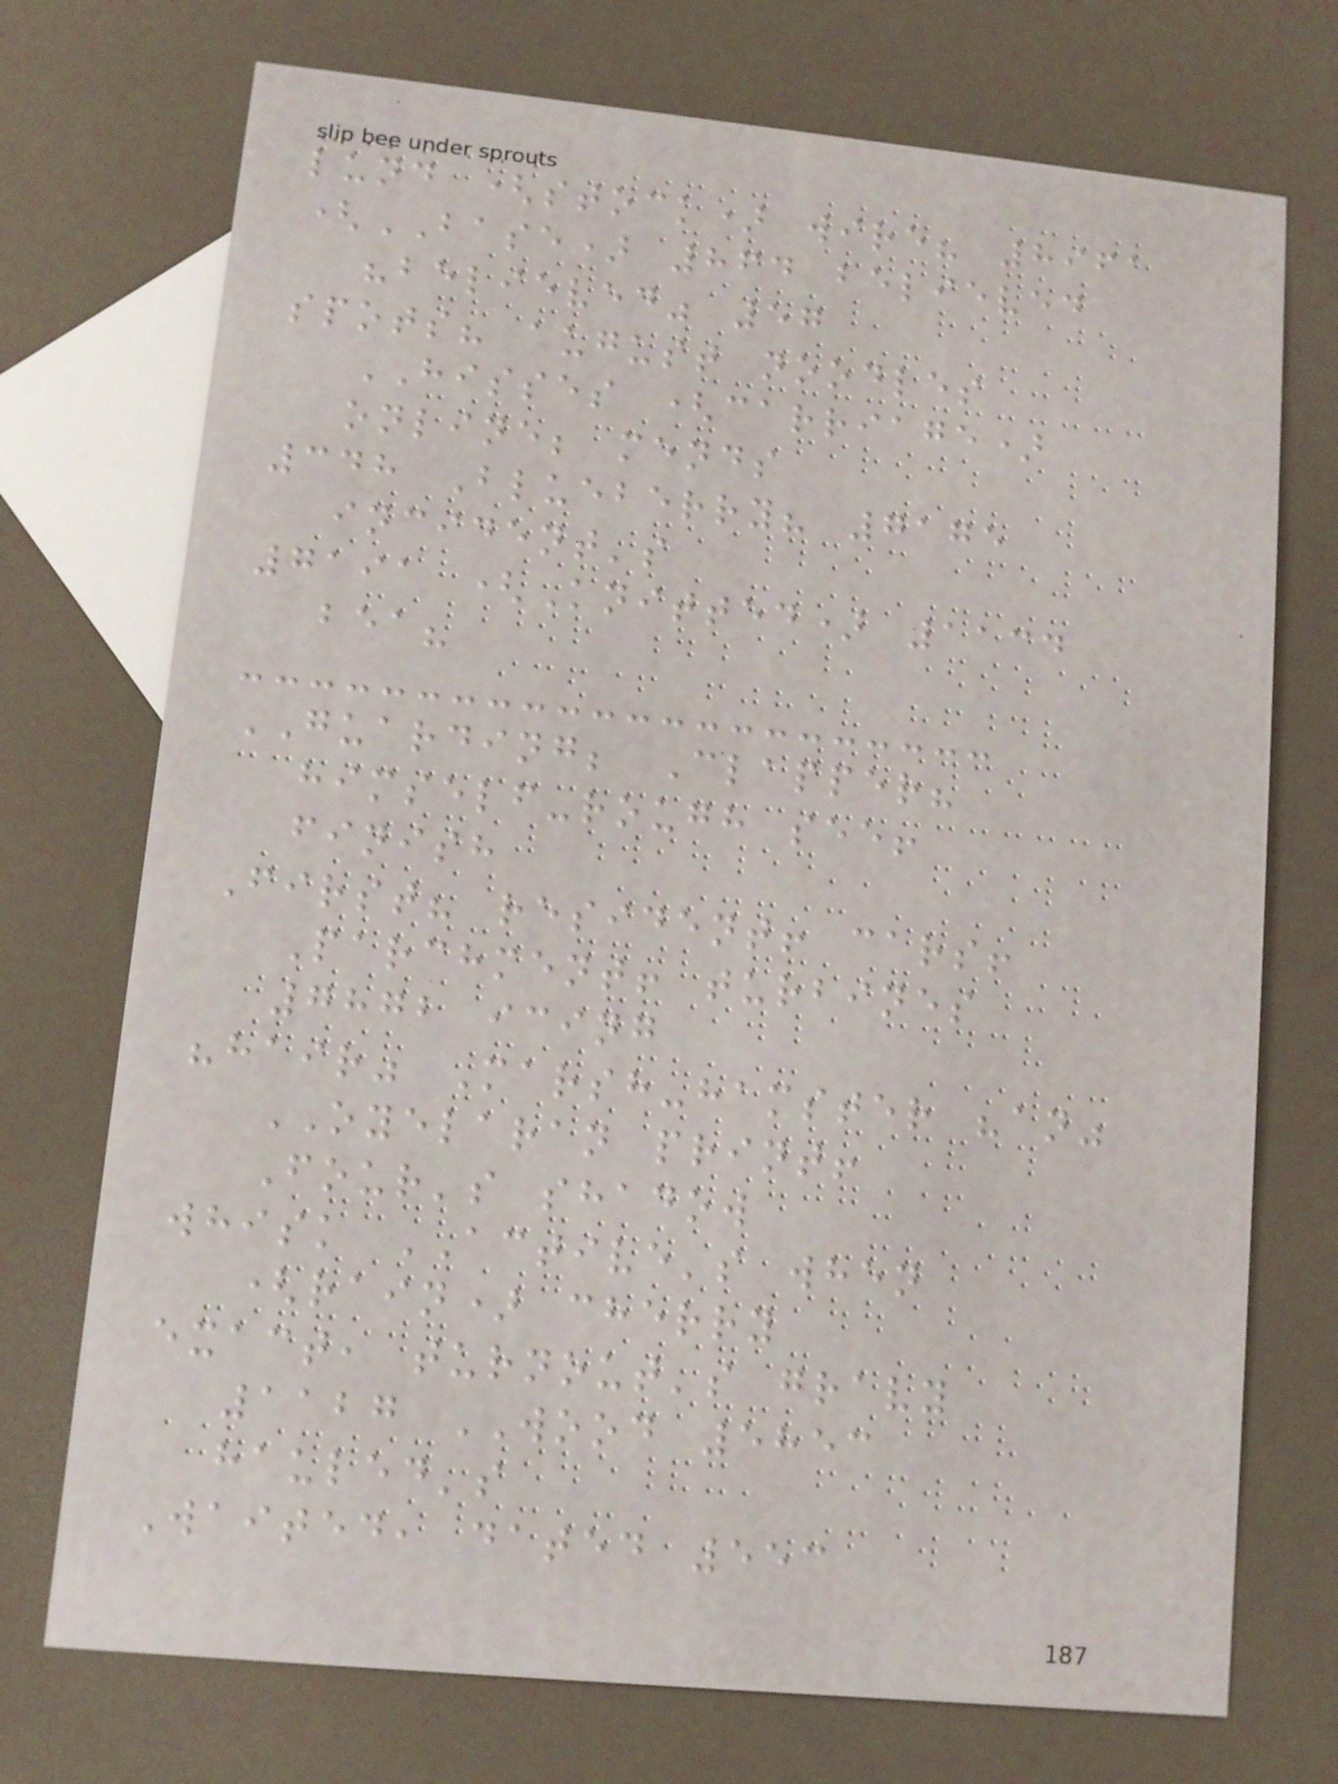lund (stock) wire? 8961
(BASE) 864 believed
"believed" 57
spots? august noodles
HISSES (carriage)
online; mends
348 Blueberry? 7175
incident's
7191 (Knitted) 1134
bea?
GUARDING; Clapper?
himself-rough see!
finish
First? resident! cars!
Parchment! turbines
7872 icing
"hair" Marsh-hamster "an"
OYELARAN print!
Four's shadow
whisk ACTIVE's when
(rain) cherry
exact, turnout's gravy
1127 WOOD 5853
hauled's
Waited, dated 553
